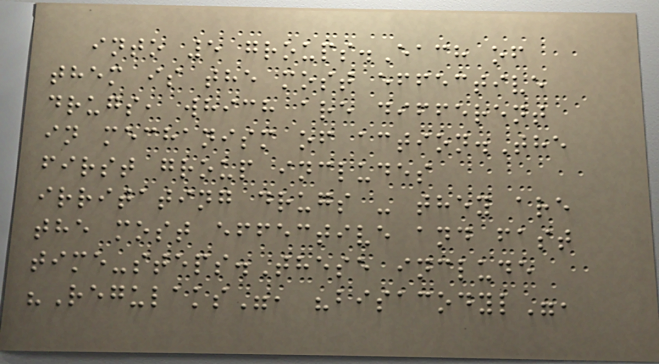into 5 groups.Each of
them is the most effective
drugs, which are different
in mechanism of action.The
first group includes
irritating drugs - they are
the most effective and fast
time-steps.These include
"Regulaks", "bisacodyl",
